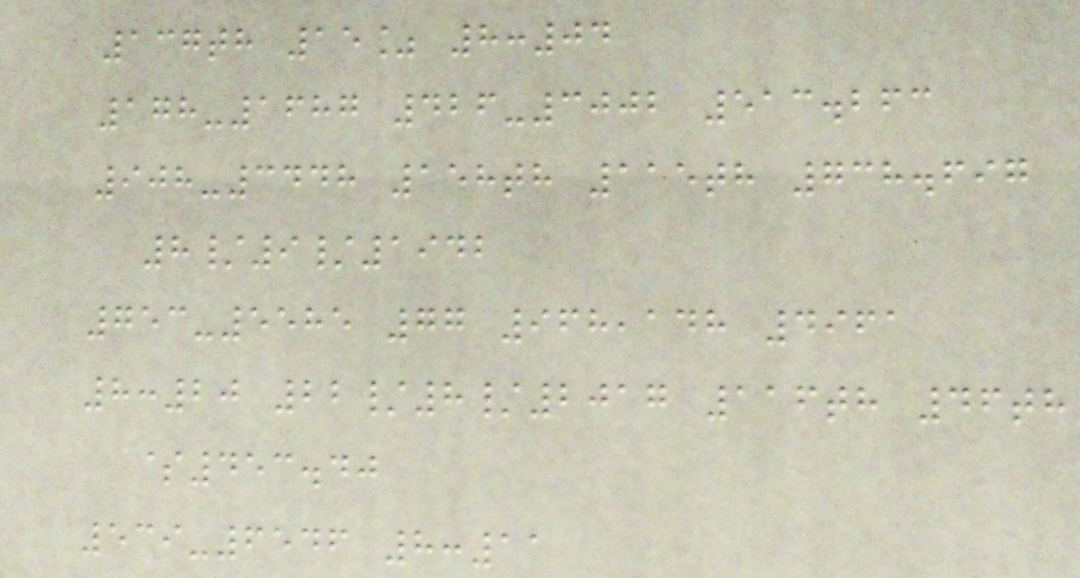137th 15% 8:04
178-1687 426-3002 513.263
908-3448 158th 115th 738.697
8/9/1942
753-5585 77 968,148 4961
8:20 22/8/2017 116th 46th
$453.40
539-6546 8:11
